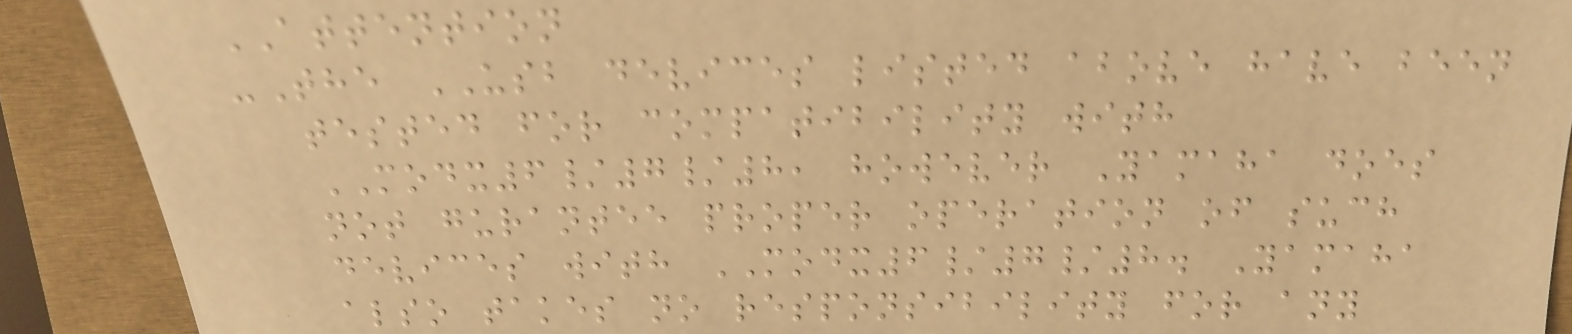ATTENTION
-The USB devices listed above have been
tested for compatibility with
MODX6/7/8, however Yamaha does
not gurantee proper operation of such
devices with MODX6/7/8. Yamaha
also takes no responsibility for any
